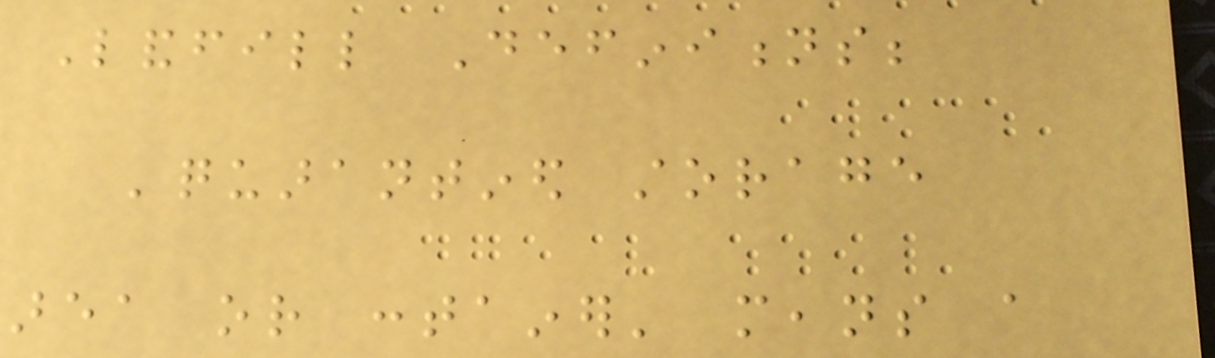Landfill Definitions;
'quarantined storage
area or container' means a
